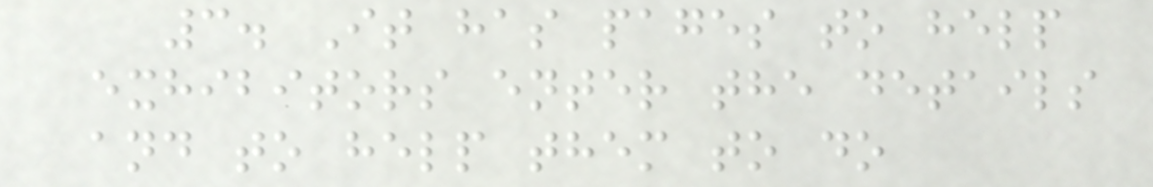3. It has pages to help
exhibitors enter the details
and to help them to do
